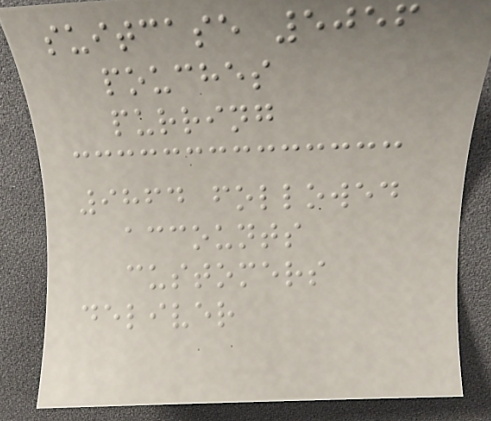suitcase 5056
pouches
purring
9864 followed
accounts
customers
deliver
